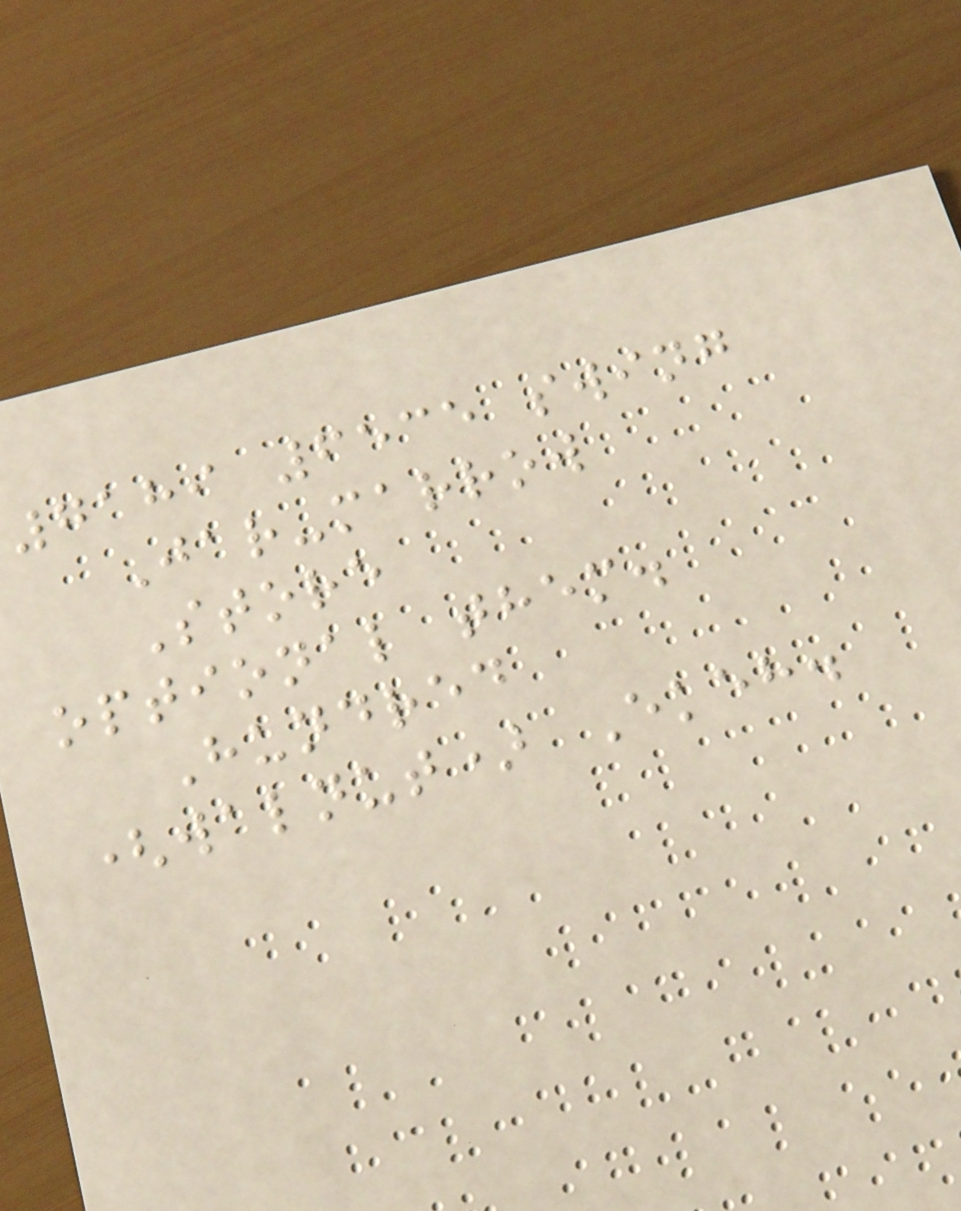7189 6535 swing
Jar-marrow
Store
optional them.
Hundred
(walnut) Ekeh.
